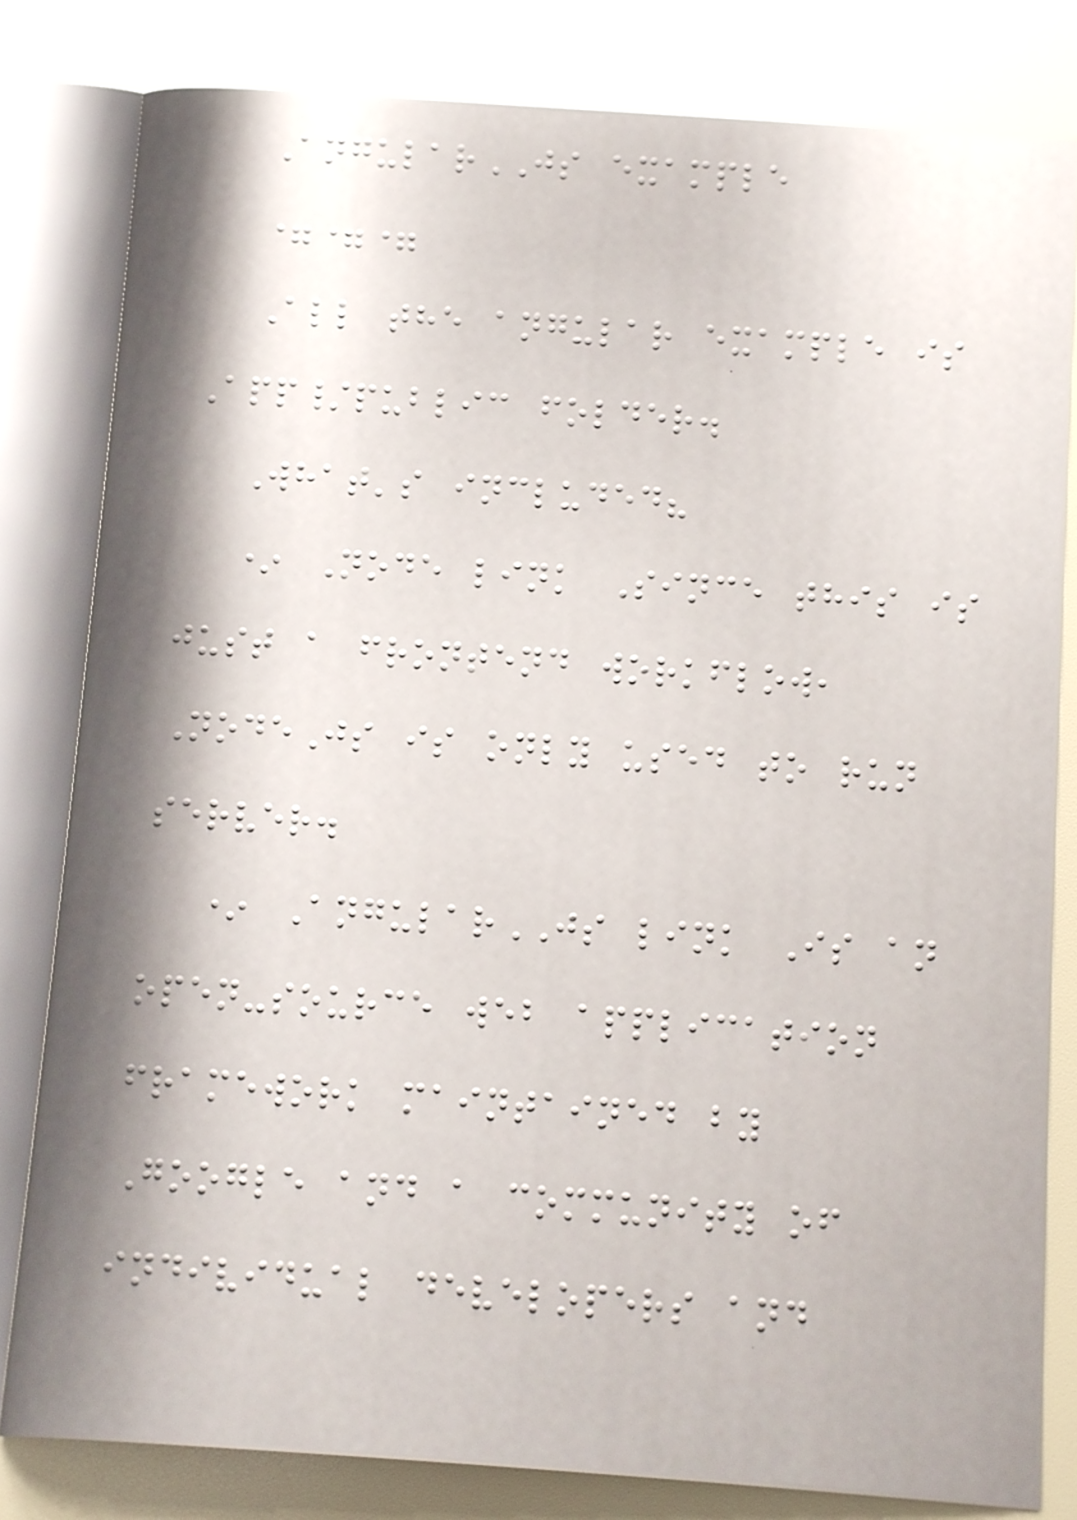AngularJS example
===
All the angular example is
App/public folder.
What's included?
* Node link Since this is
just a frontend workflow,
NodeJs is only used to run
server.
* AngularJS link Is an
open-source web application
framework maintained by
Google and a community of
individual developers and
